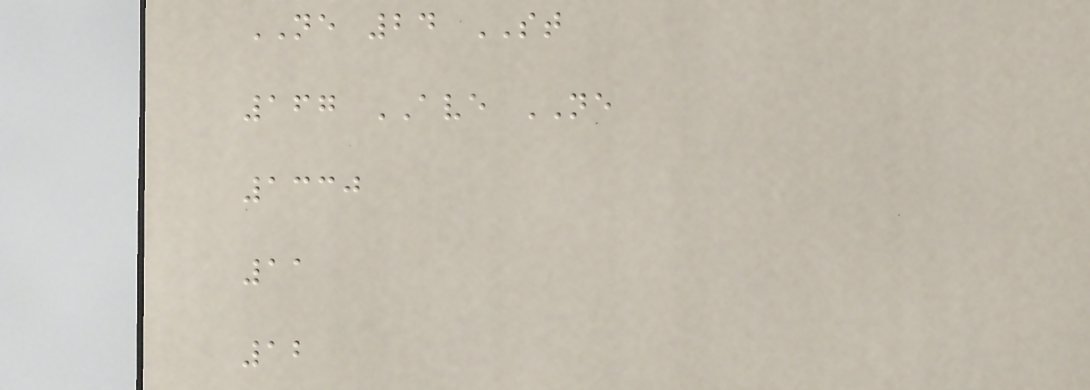NE 24 ST
167 AVE NE
1330
11
12
